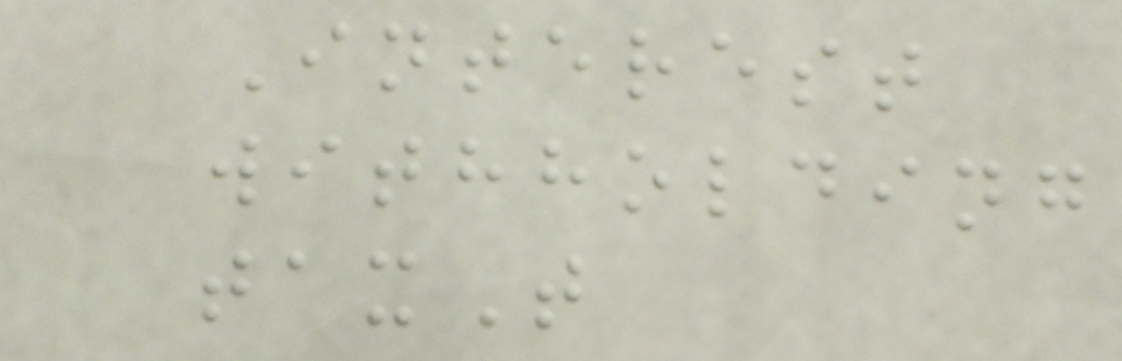Interest
withholding
taxT
